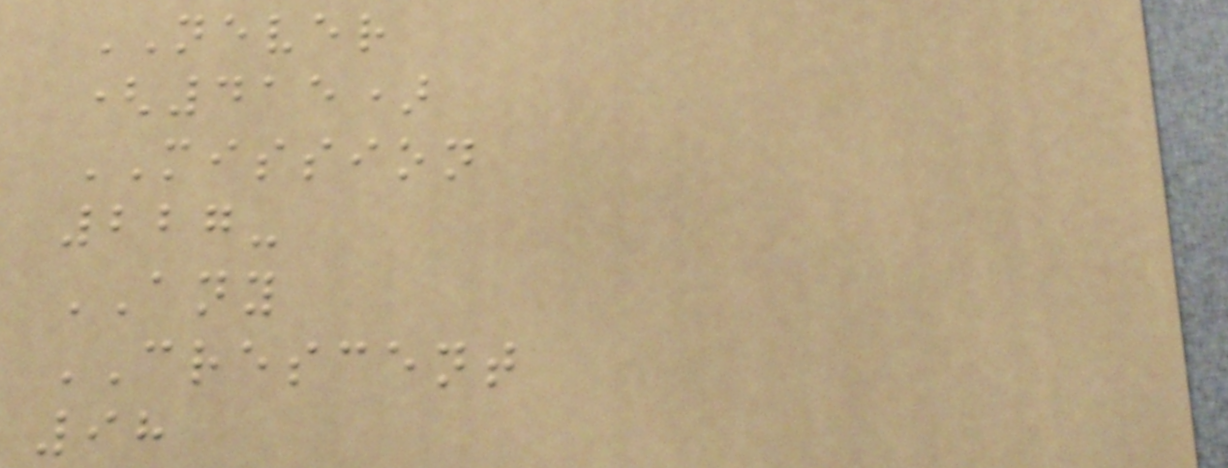NEVER
(415)
MISSION
227-
ANY
CRESCENT
98
